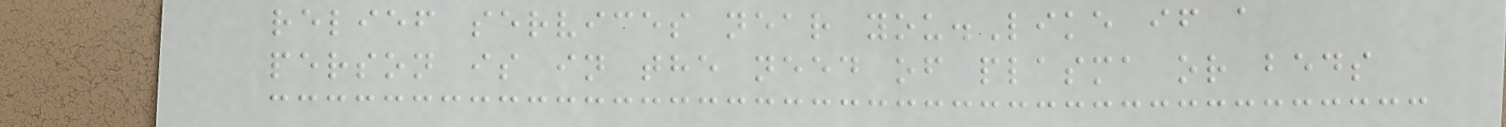relief services near you.Like if a
person is in the need of plasma or beds
